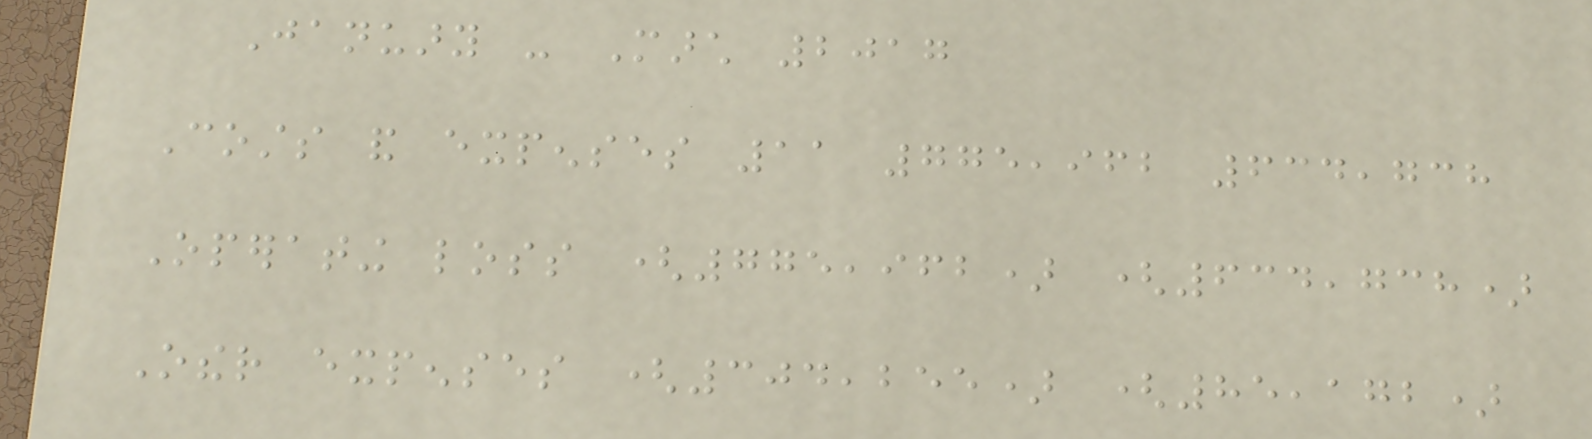January - March 2017
Costs and expenses 11 775,962 634,738
Operating loss (775,962) (634,738)
Other expenses (304,255) (85,172)
